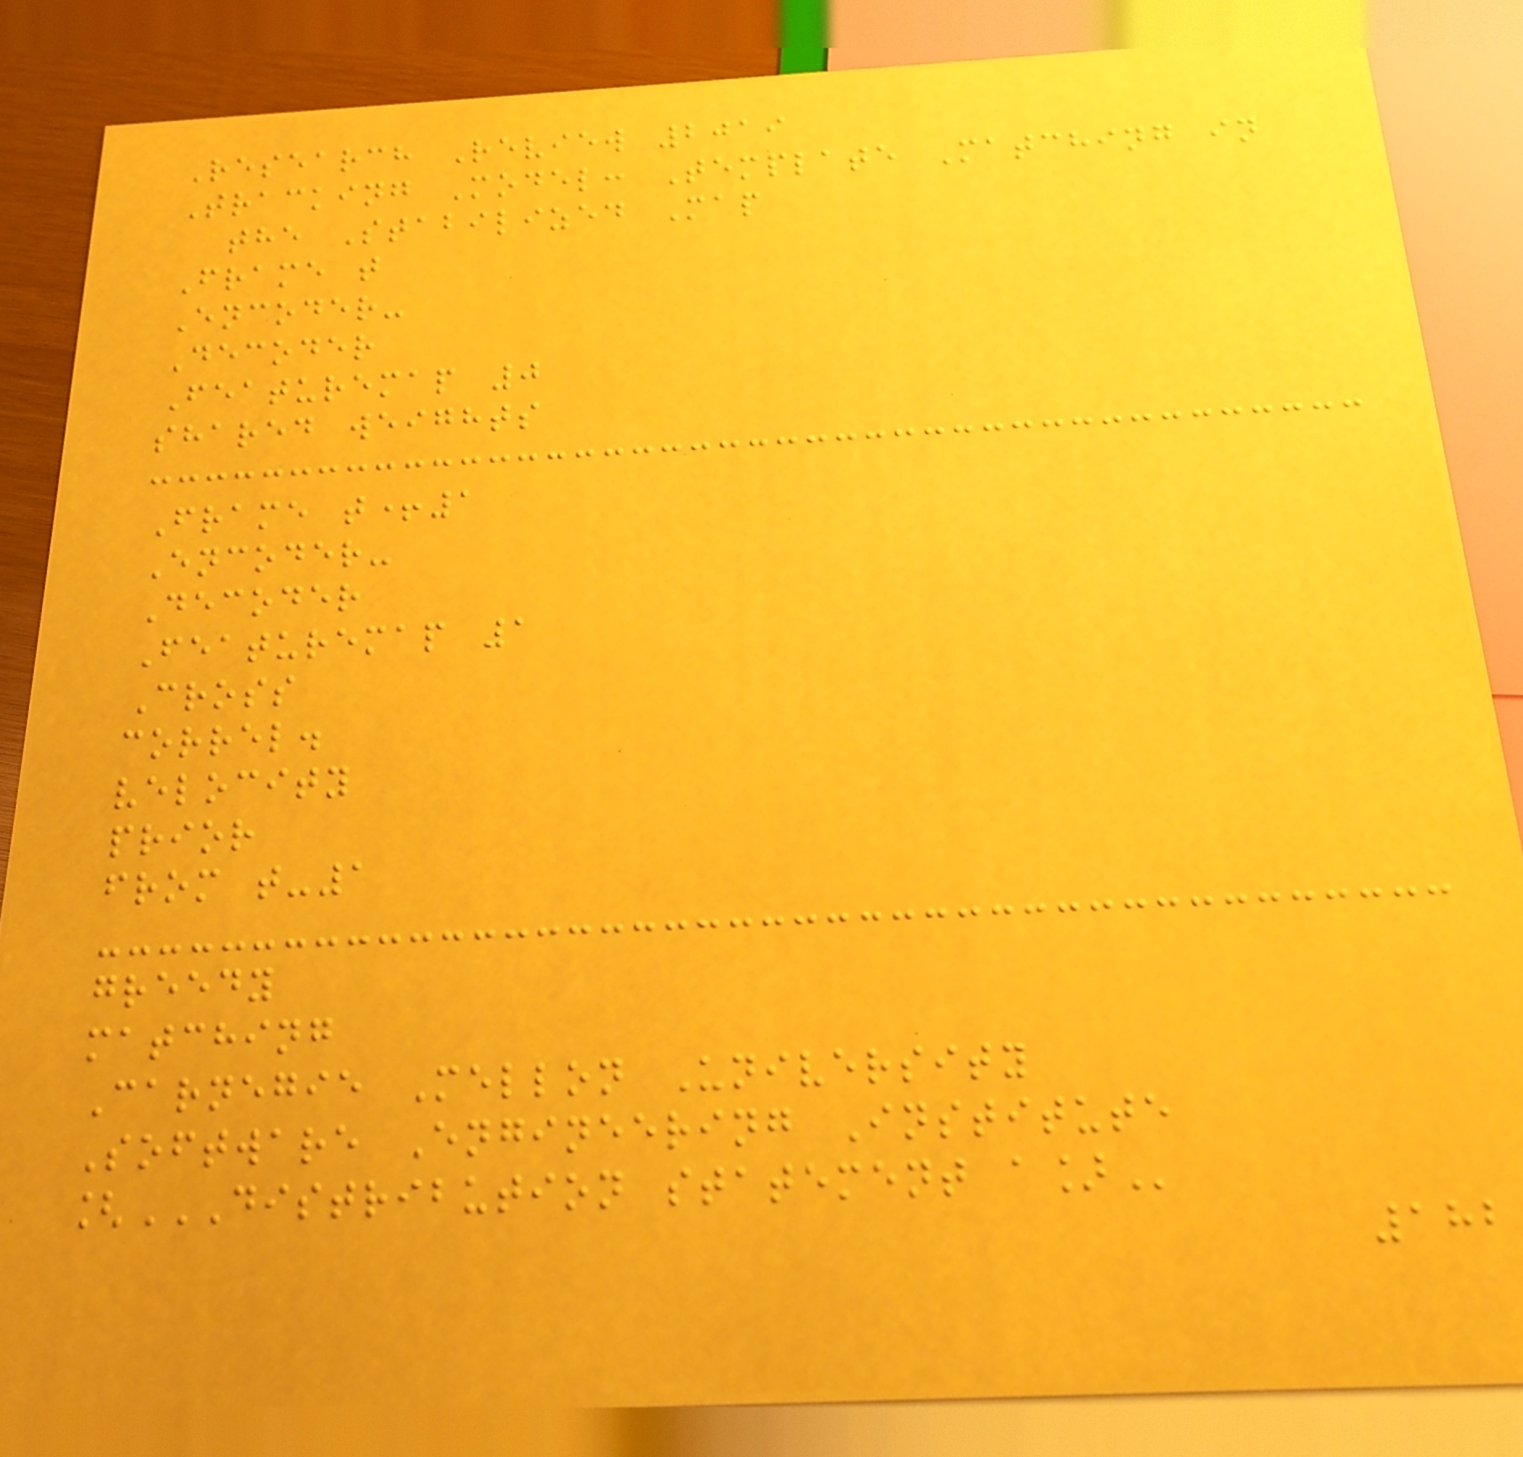Research Review 2019
Tracking Model: Template Matching in
the Stabilized Map
Frame t
Encoder-
Decoder
Featuremap 0
shared weights
Frame t+1
Encoder-
Decoder
Featuremap 1
Cross
correl.
velocity
prior
from t-1
greedy
matching
Carnegie Mellon University
Software Engineering Institute
[DISTRIBUTION STATEMENT A]
182
